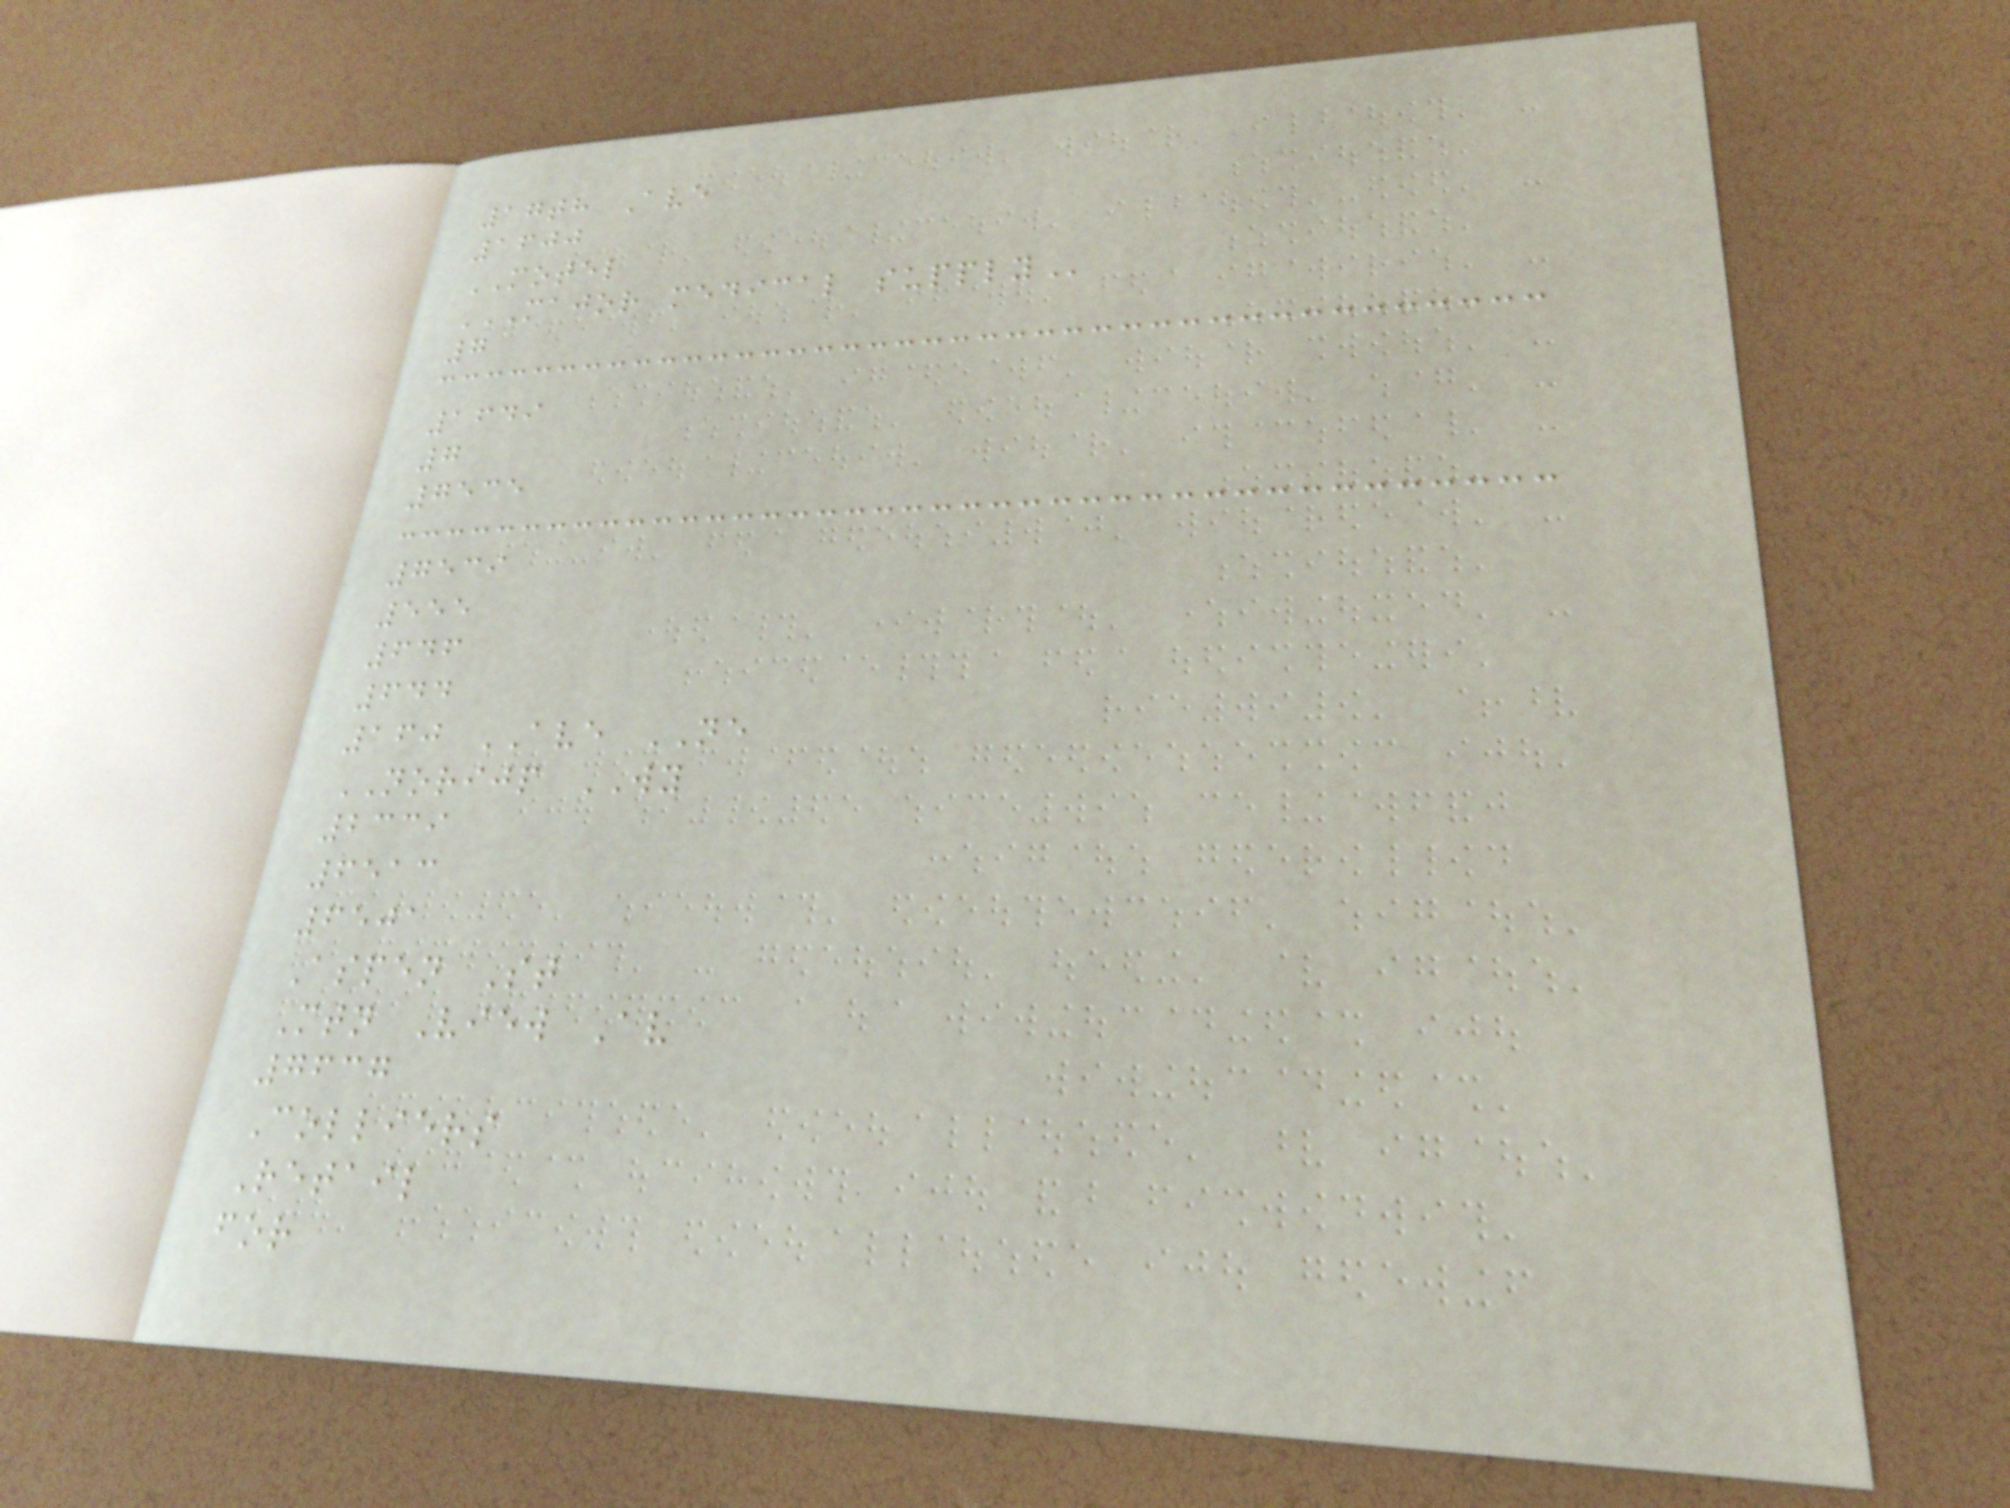17th Ave
1600
MOTEL
MAJOR MEDICAL SUPPLY
7
1649
7
7535
7539
555
646
644
160 AVE NE
NORIJP WY
2339
6513
6501
Aspen St
Mtn View Av
7637
Colliers
Retail
for
